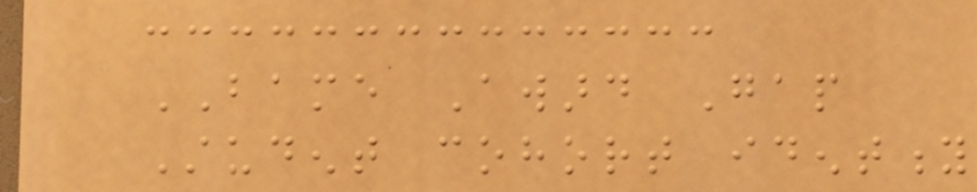BAME Award Gap
Student cohort identity
